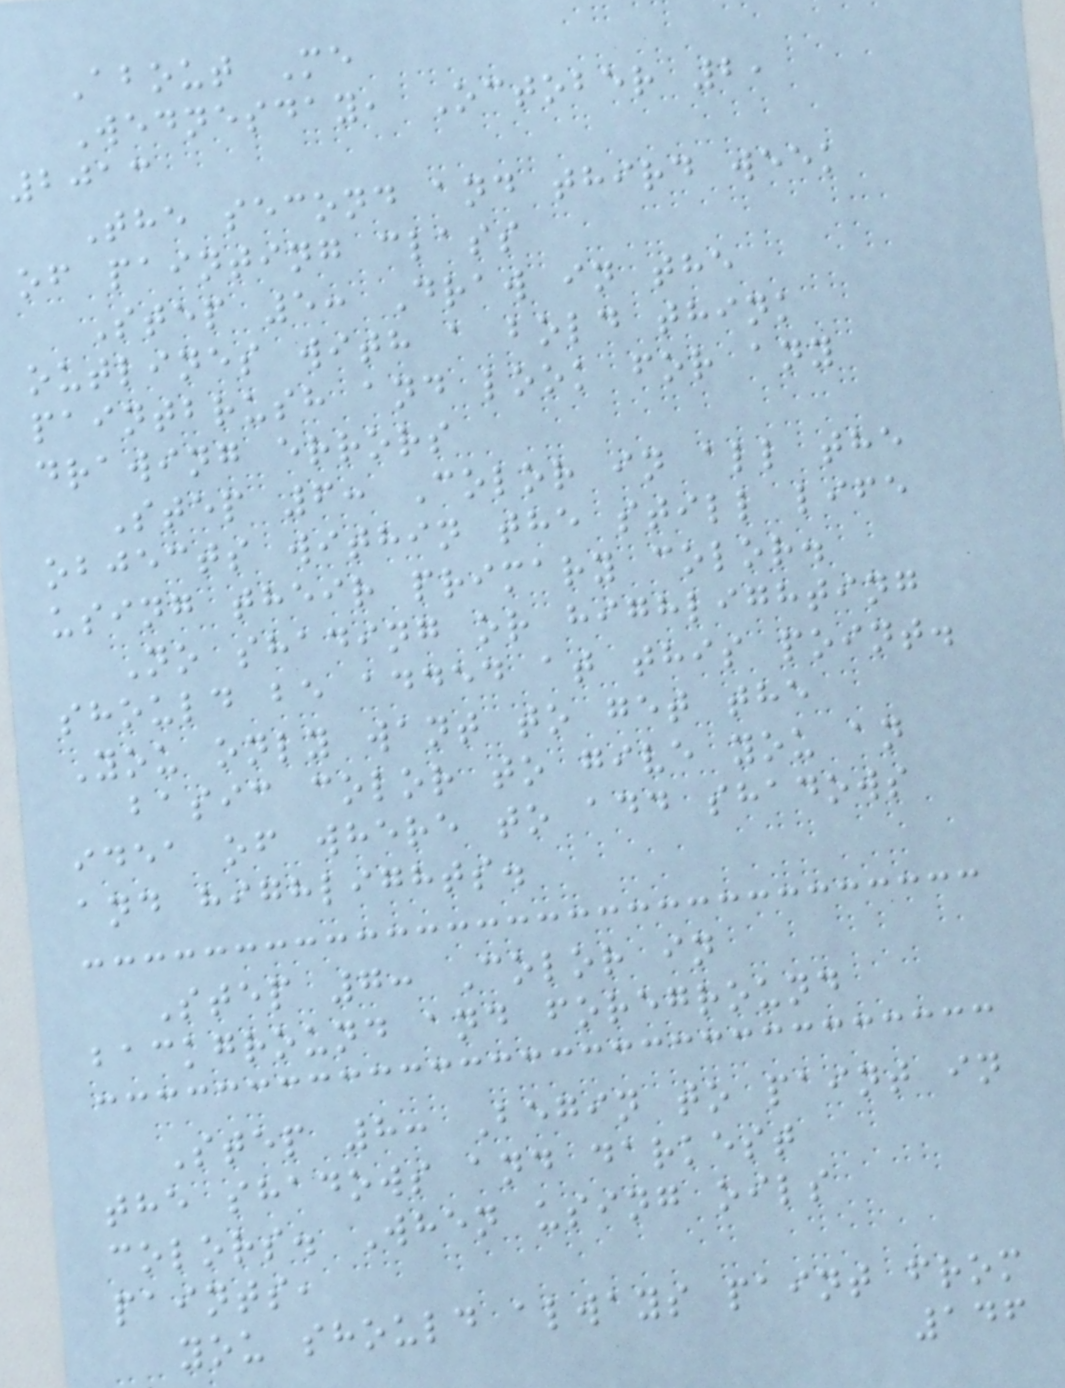About Me
Wednesday, October 2,
2013
The second and third week
of painting class
Step 5: Draw in the
outlines with a bold think
paintbrush and look for any
drawing errors
Step 6: Color in all the
objects within the still life
using their primary color.
No shading or highlighting
should be added at this point.
You only want to get the
basic color to give you an
idea of where to add shadows
and highlights.
Step 7: Color in
background and foreground
Step 8: Begin to paint in
the shadows and darkest
colors. When using oils
paints,
you should always paint from
146
